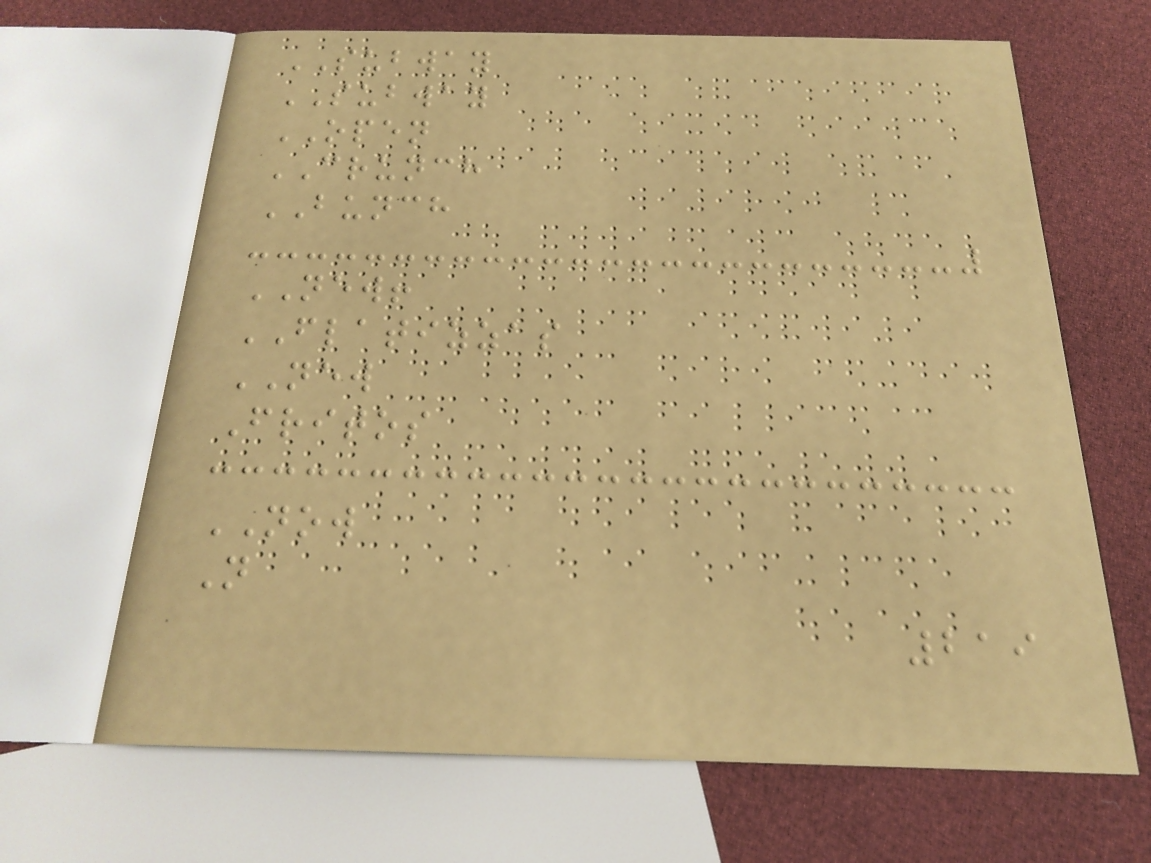SUBWAY
SUBWAY
OPEN
CRUNCH
BUNCH
NEW!
FLATIZZAS
NEW
Fritos
NOW
N
219
